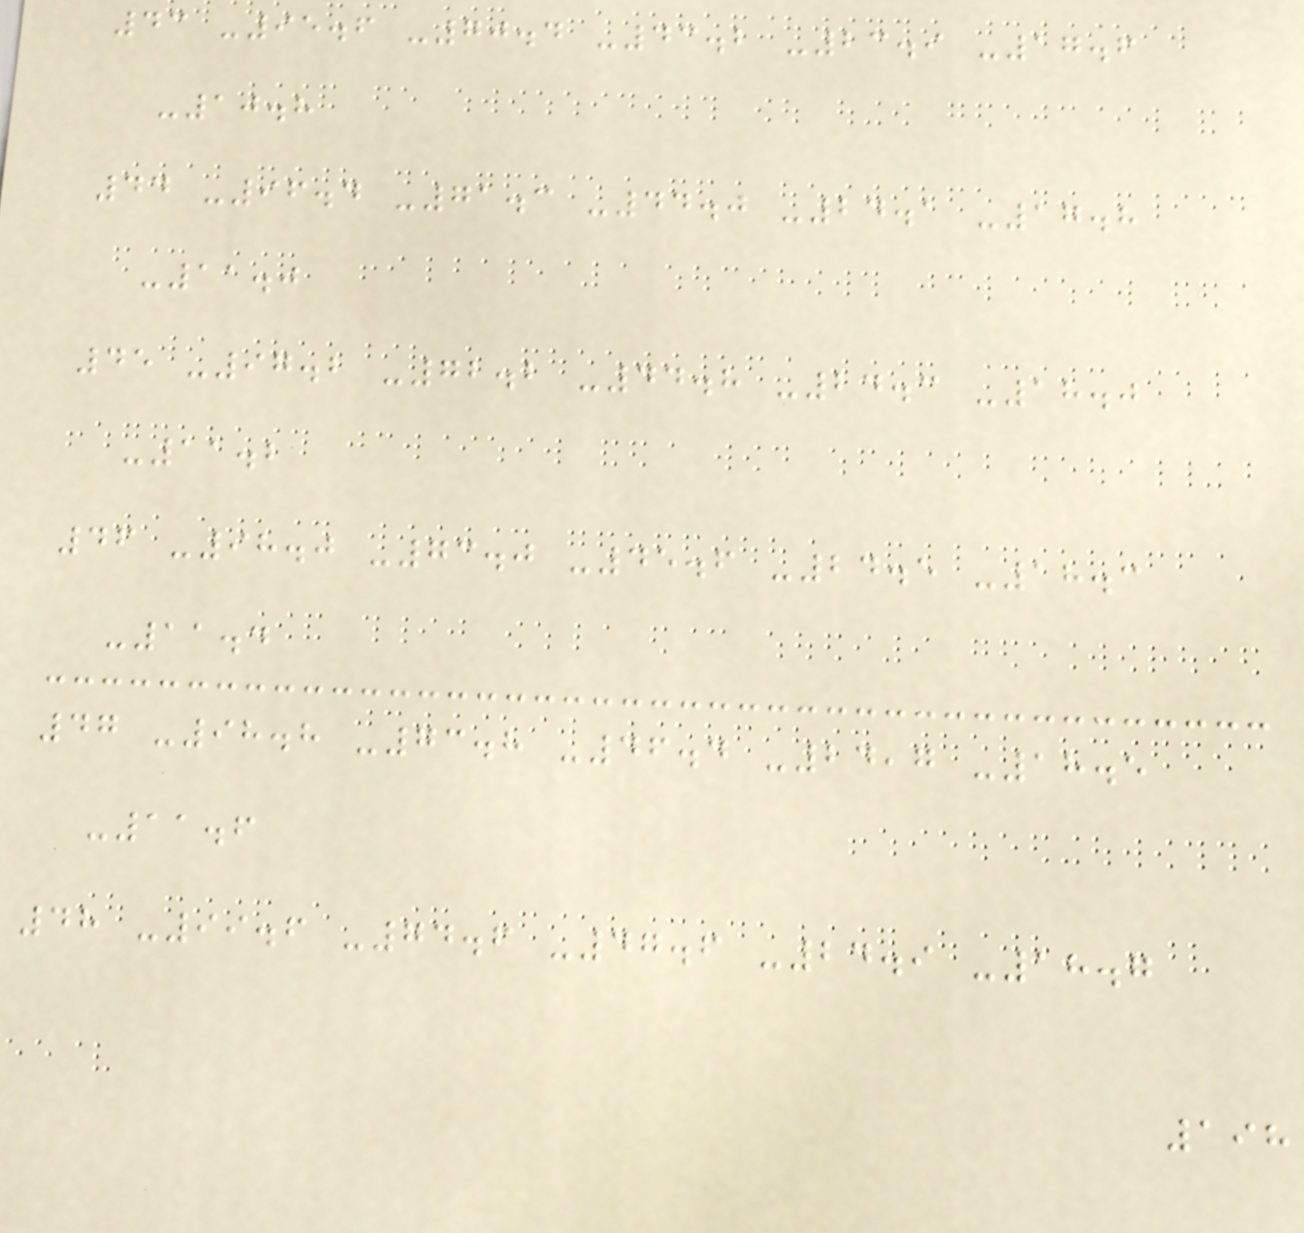43 -95.6 -70.4 -43.2 -23.9 -17.6
-10.8
44 -96.4 -71.3 -44.0 -24.1 -17.8
-11.0
45 -97.2 -72.2 -44.8 -24.3 -18.0
-11.2
46 -98.0 -73.0 -45.6 -24.5 -18.3
-11.4
47 -98.8 -73.8 -46.4 -24,7 -18.5
-11.6
48 -99.6 -74.6 -47.6 -24.9 -18.7
198
